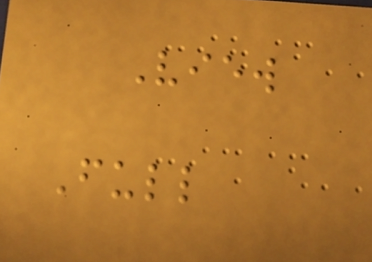View
Full
